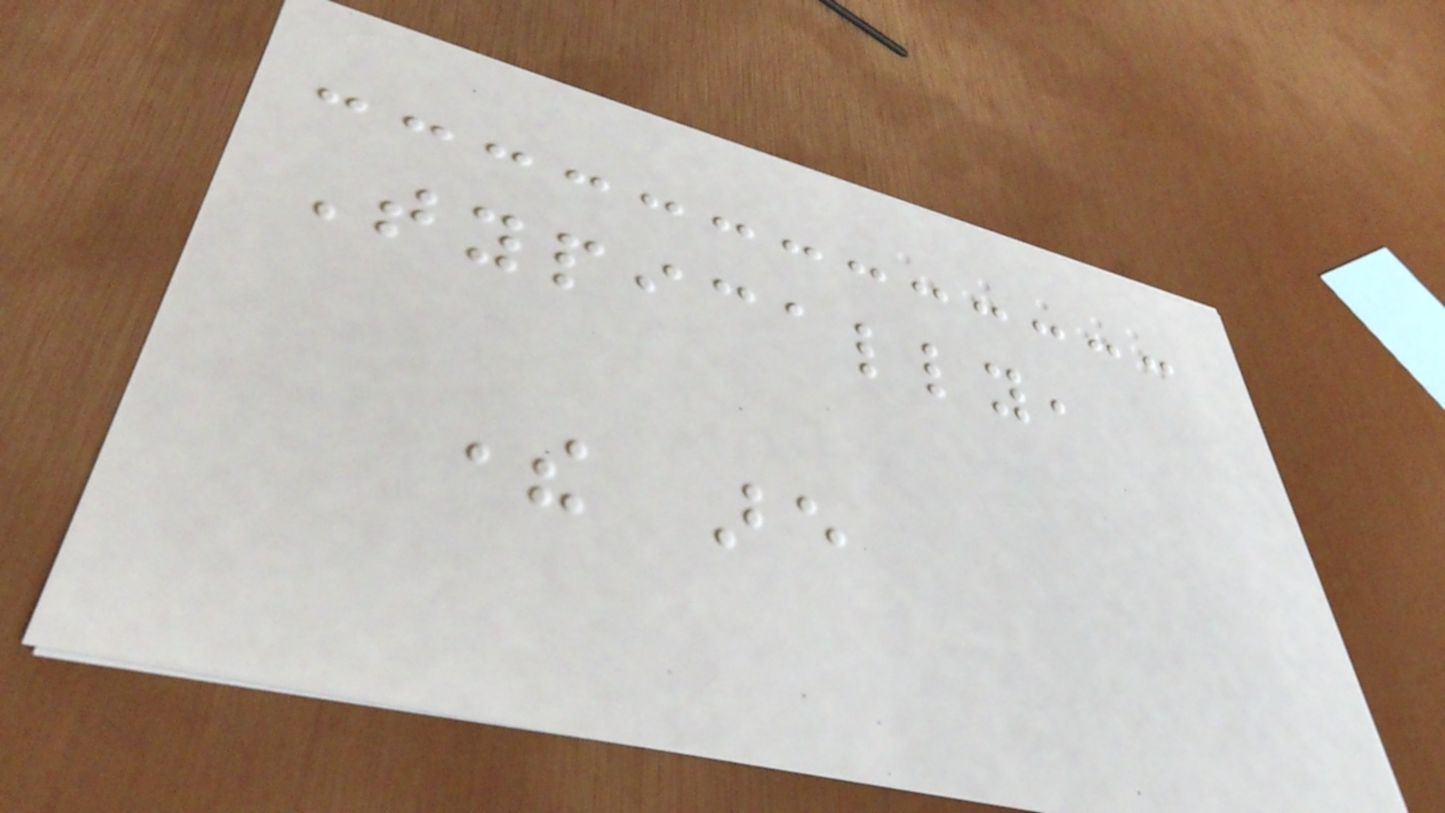Typically,
there are
